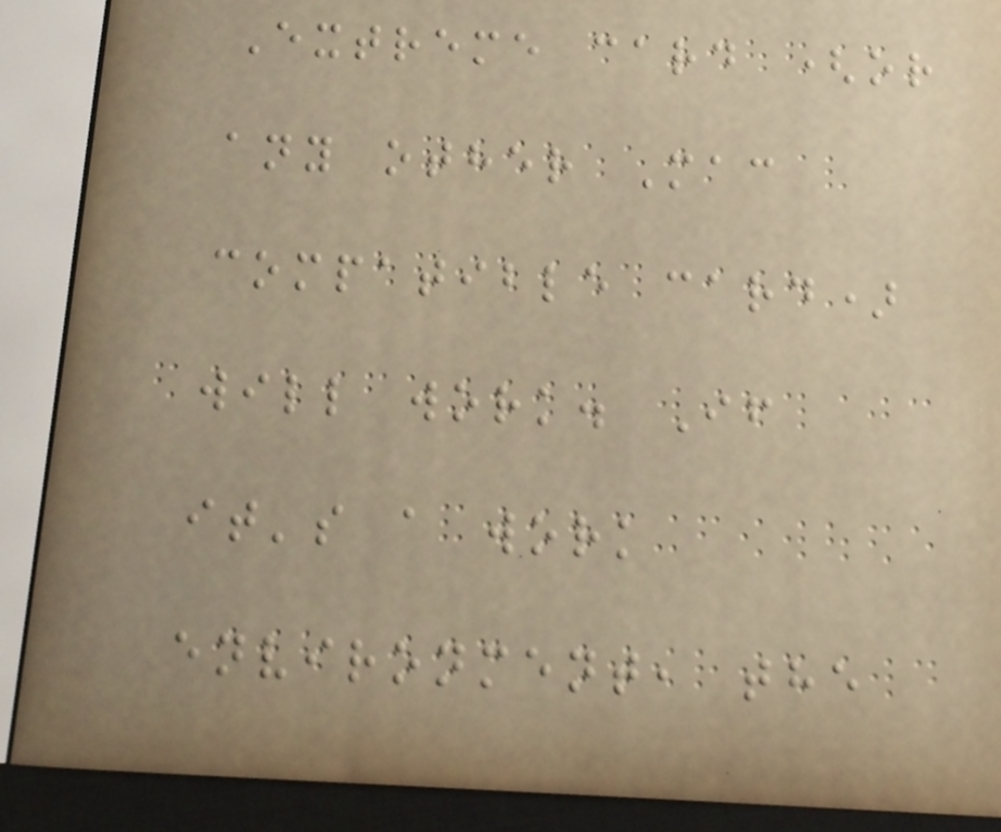Extreme card (or
any other Mac
compatible card)
will work. If
it's a work
environment, the
